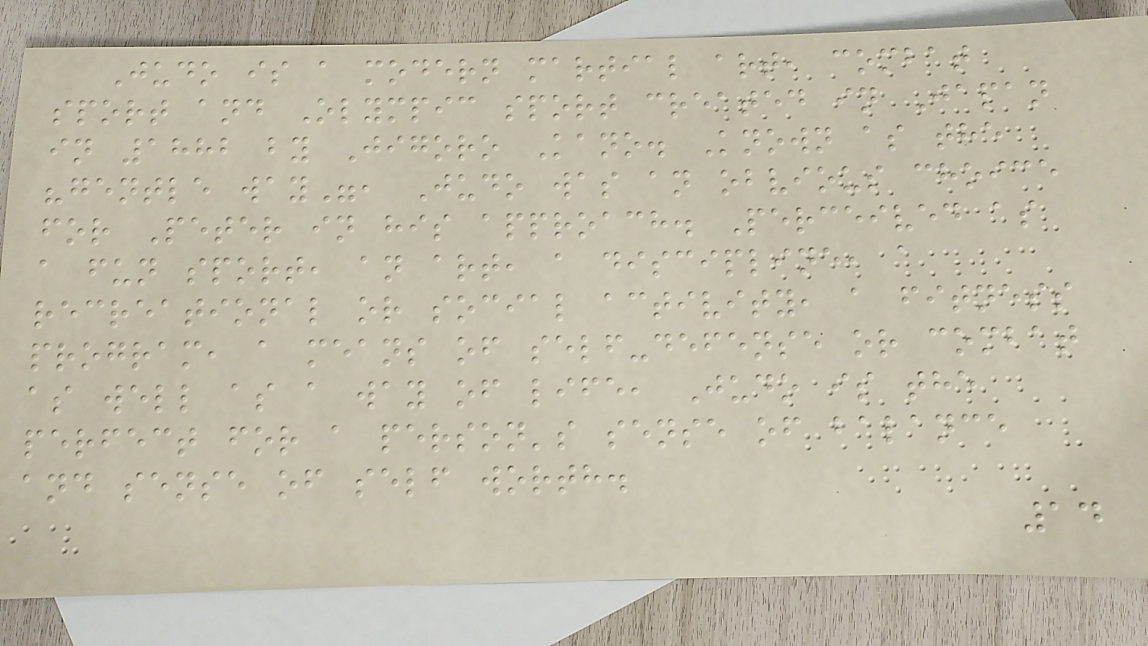Judo is a modern martial art, combat
sport and Olympic sport created in Japan
in 1882 by Jigoro Kano. Known as the
"gentle way", Judo was an obvious choice
for Peter in his approach. Perceived as
a fun sport, an art, a discipline, a
recreational or social activity, a fitness
program, a means of self-defense or combat
as well as a way of life, Judo is the
perfect for a person's sense of balance
and sense of self worth.
14
